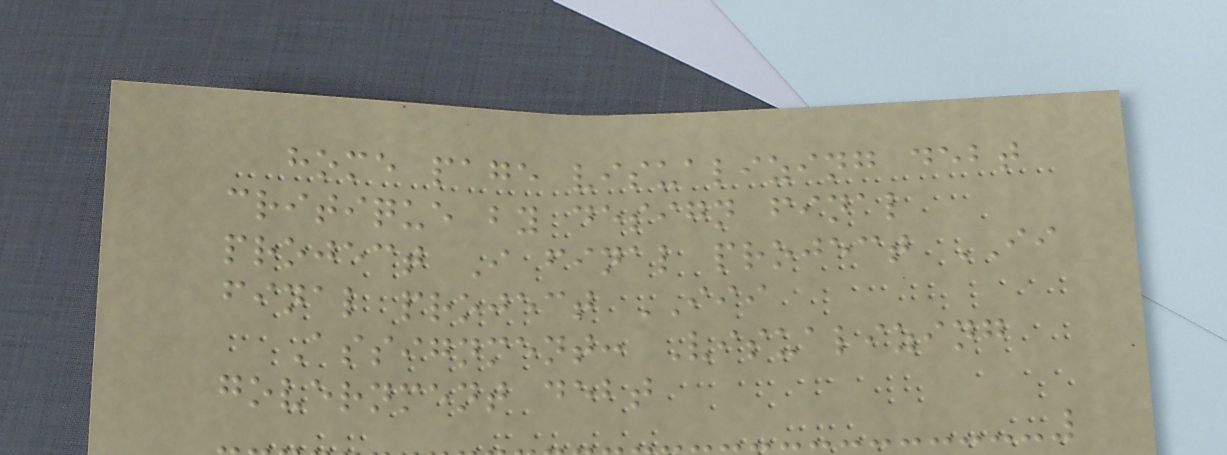home page visualizing debt
critique by design final
project I final project II
final project III
Assignment: Visualizing
government debt
